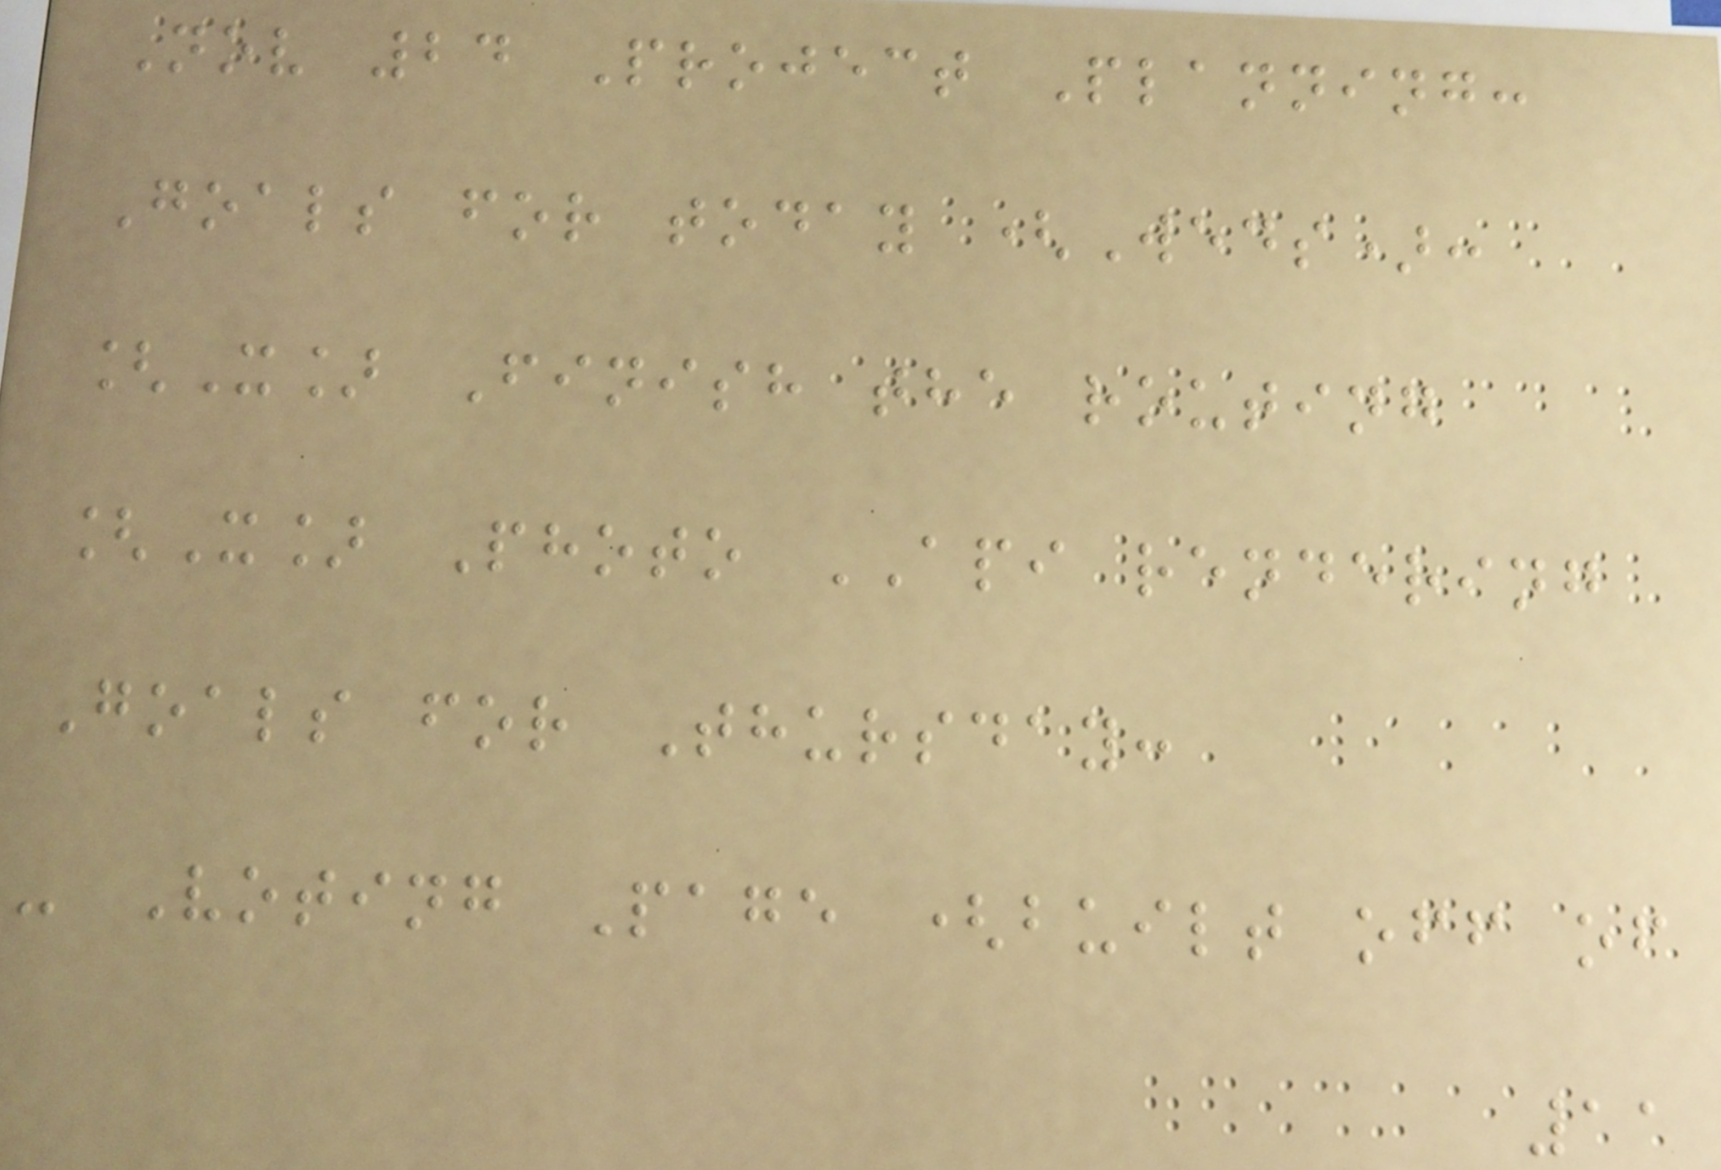Nov 24 Project Planning:
Goals for today (Weds):
[X] Finish the routing
[X] Photo API rendering
Goals for Thursday:
- Voting Page (built off of
11
